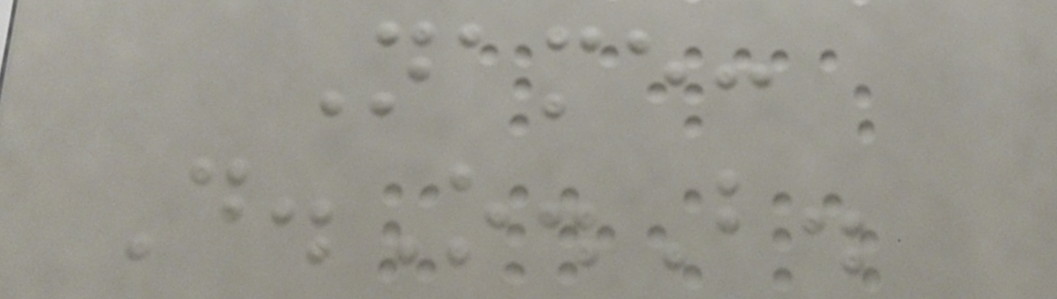Name:
D.O.B.
